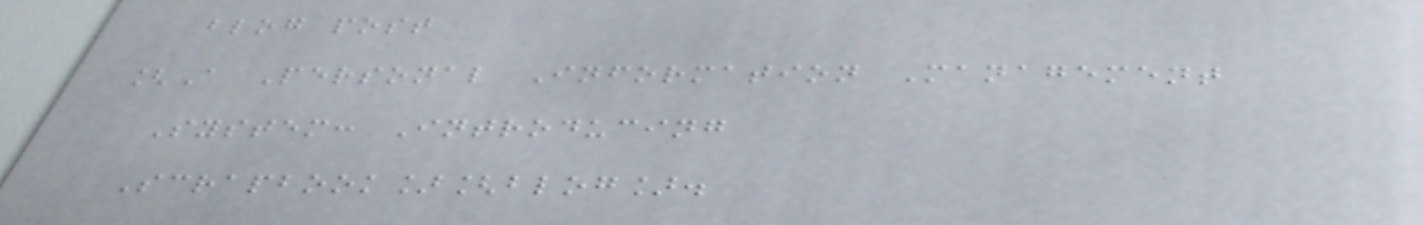blog post
[A Personal Information Management
System: Introducing
Scrapbook][blog].
